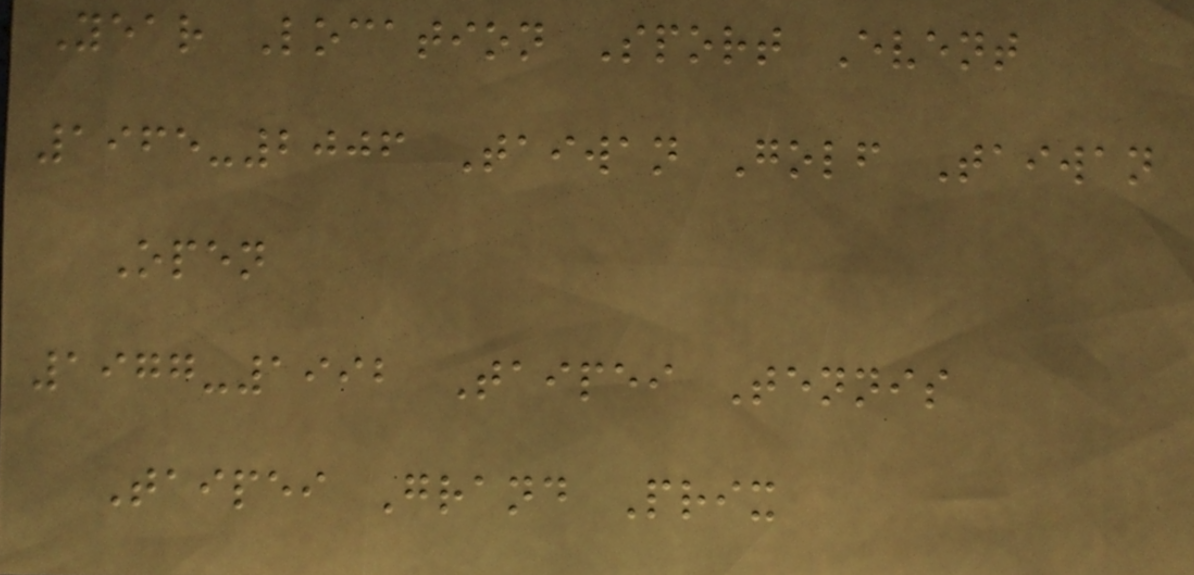Year Location Sport Event
1965-2006 Taiwan Golf Taiwan
Open
1977-1992 Taipei Tennis
Taipei Grand Prix
